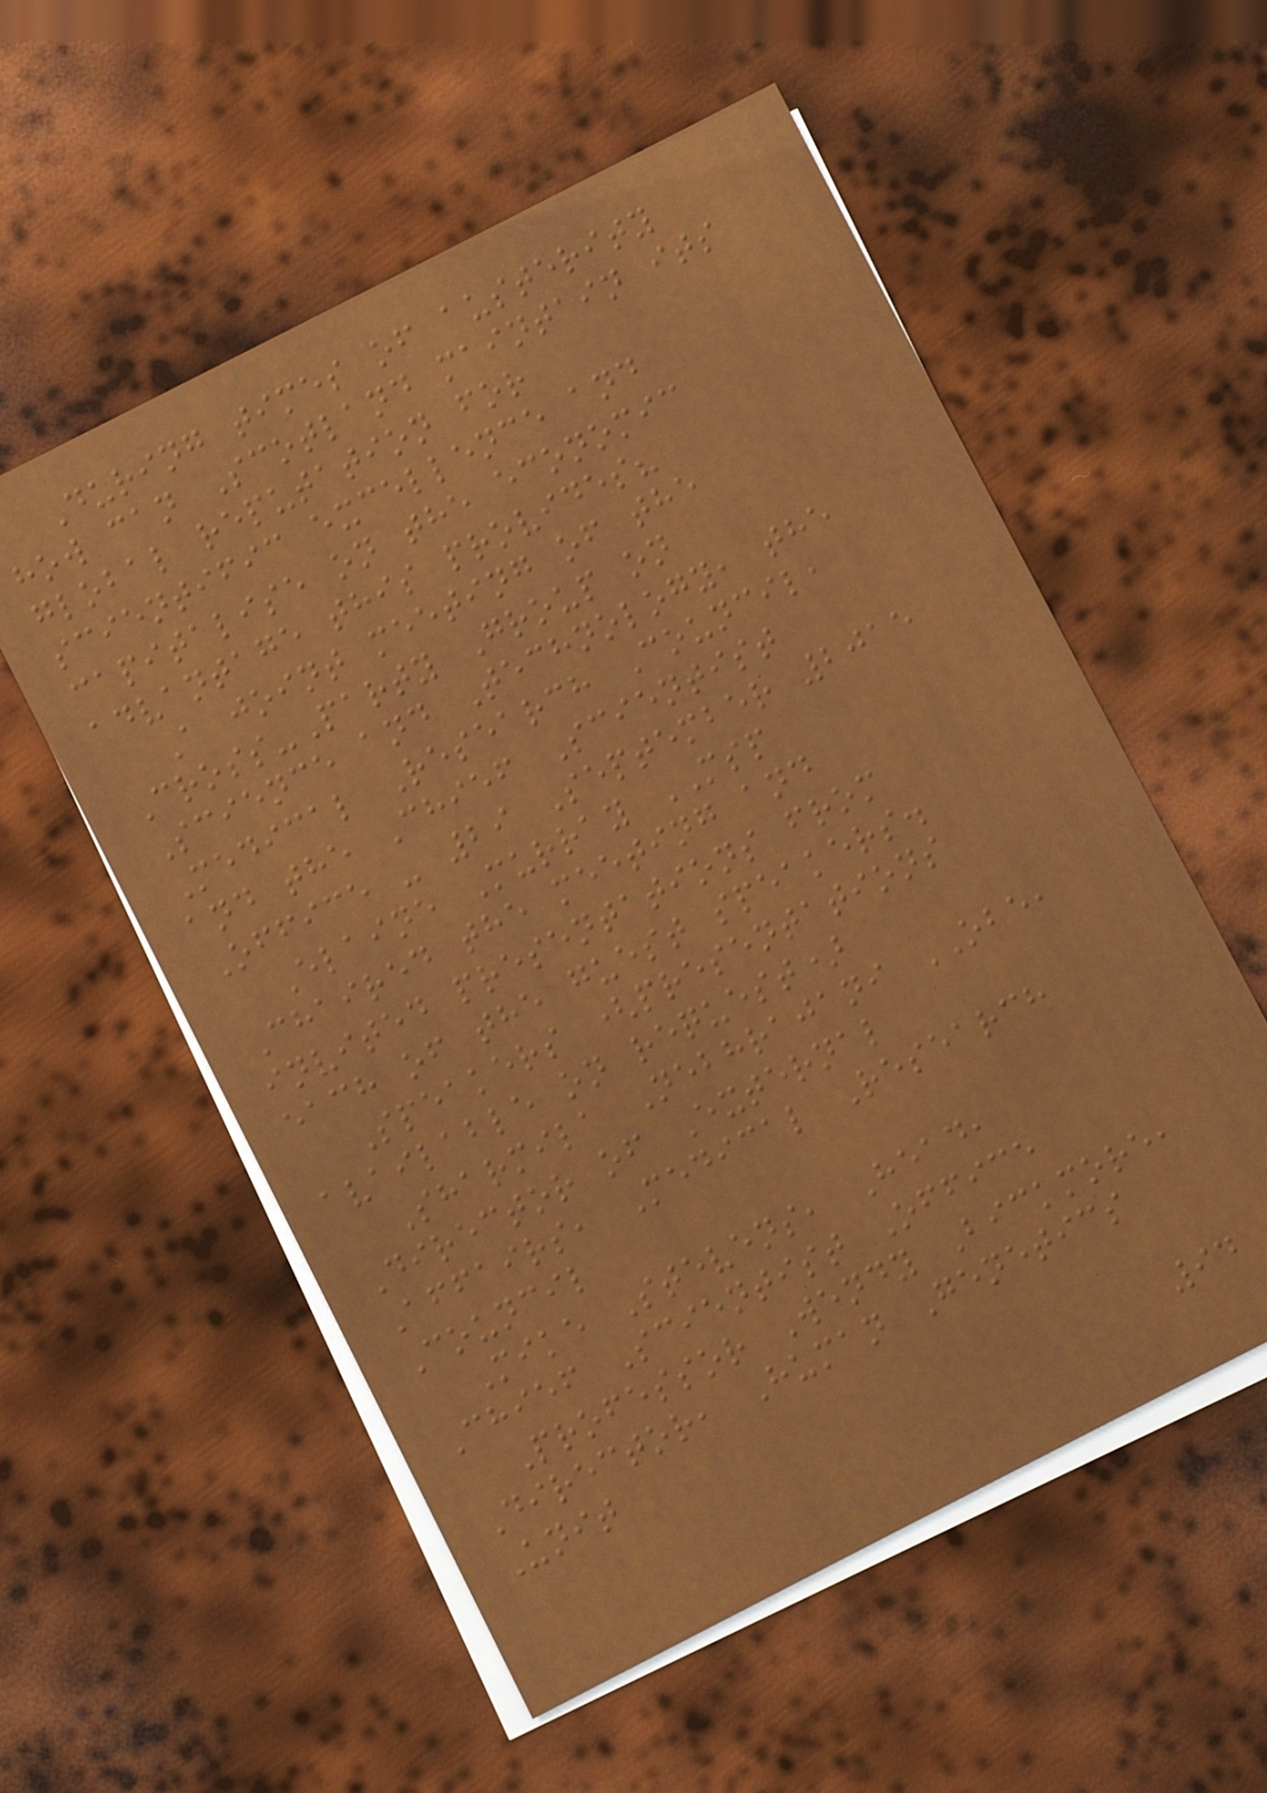During times of austerity
how can Scotland maintain its
global reputation for
scientific excellence and
capitalise on the economic
advantage this provides?
A joint meeting of the
Cross-Party Group on
Science and Technology, the
Medical Research Council,
and the Chief Scientist
Office - 29 September 2015
Elaine Murray MSP
Chaired the meeting and
invited presentations from
each of the guest speakers.
Speakers (presentations
available on request)
Sharmila Nebhrajani OBE,
Director of External
Affairs, Medical Research
Council
Mike Stevens, Head,
Chief Scientist Office
Professor Wendy Bickmore,
Director, Human Genetics
Unit
94
